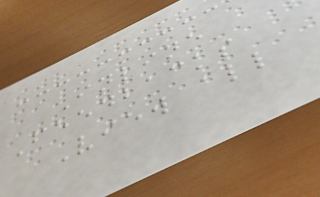Inline
Feedbacks
View all
